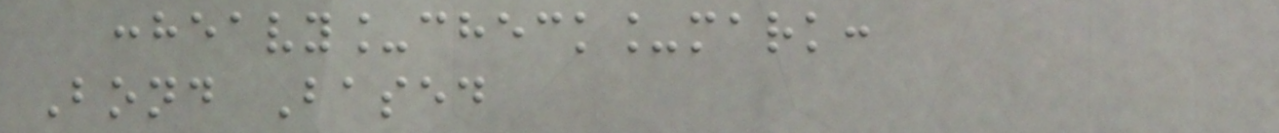:heavy_check_mark:
Bond Based
